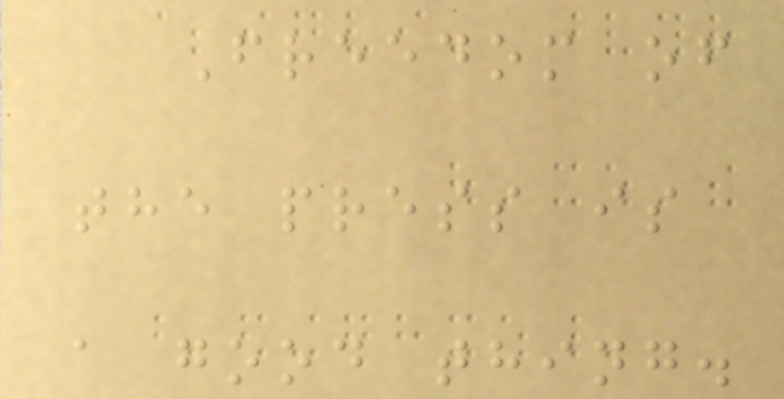Freedom of
the press is
a good thing.
